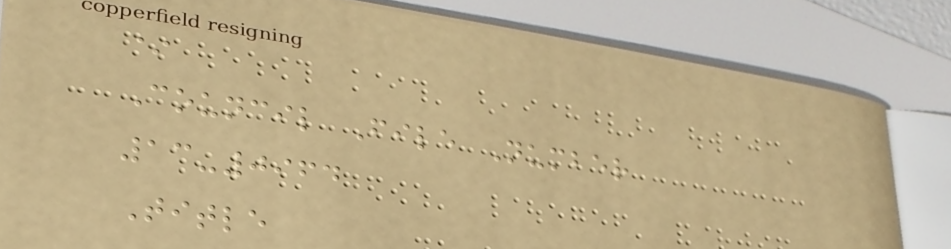*
Council File Number
13-0964
Title
